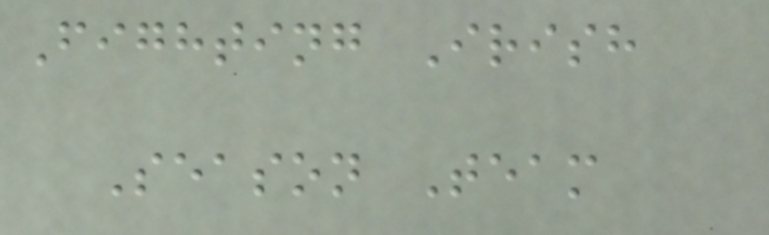Fighting Irish
Season Team
